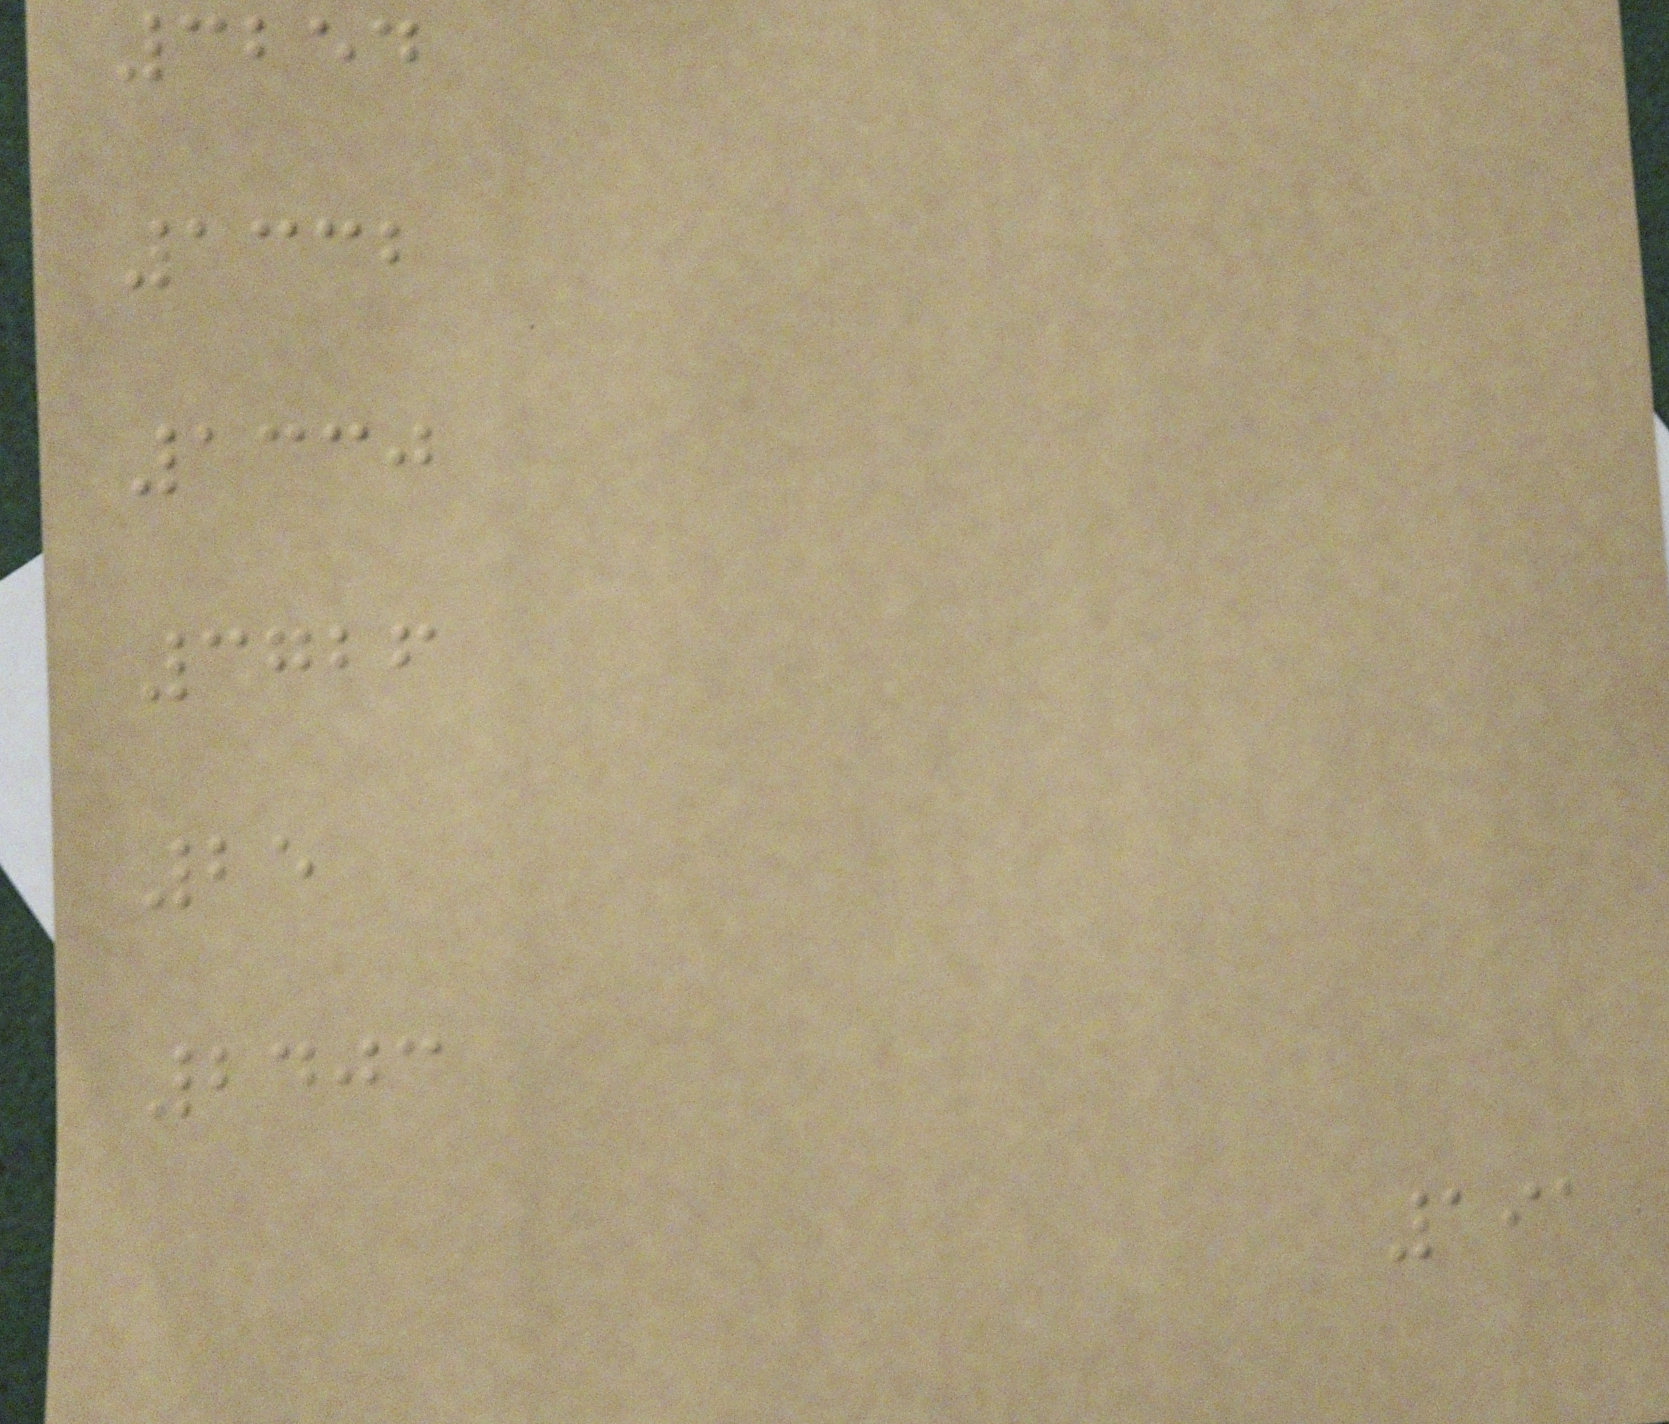3254
1332
1330
3726
25
2403
191
